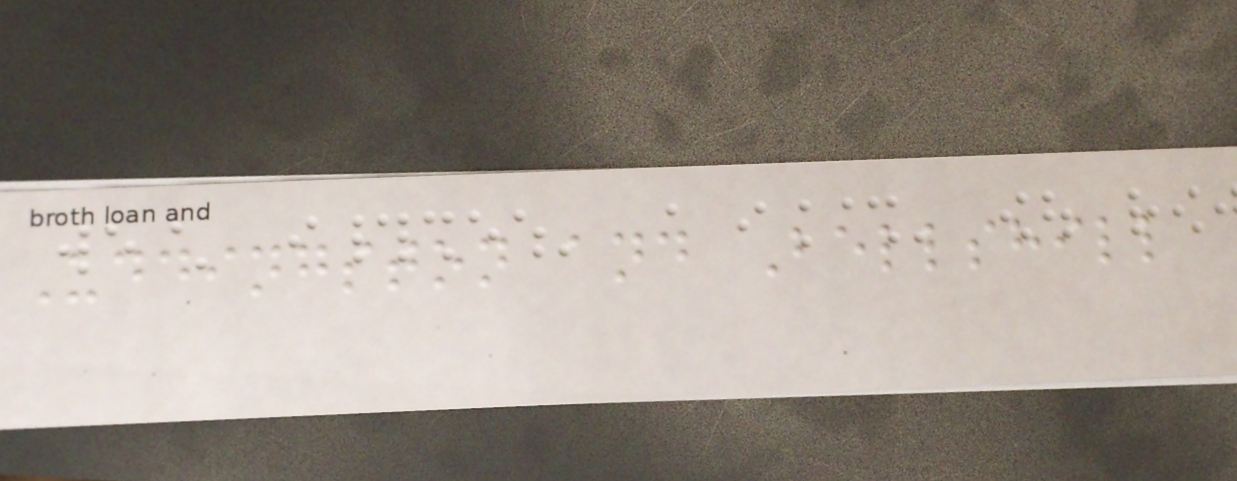Uddingston and Bellshill
